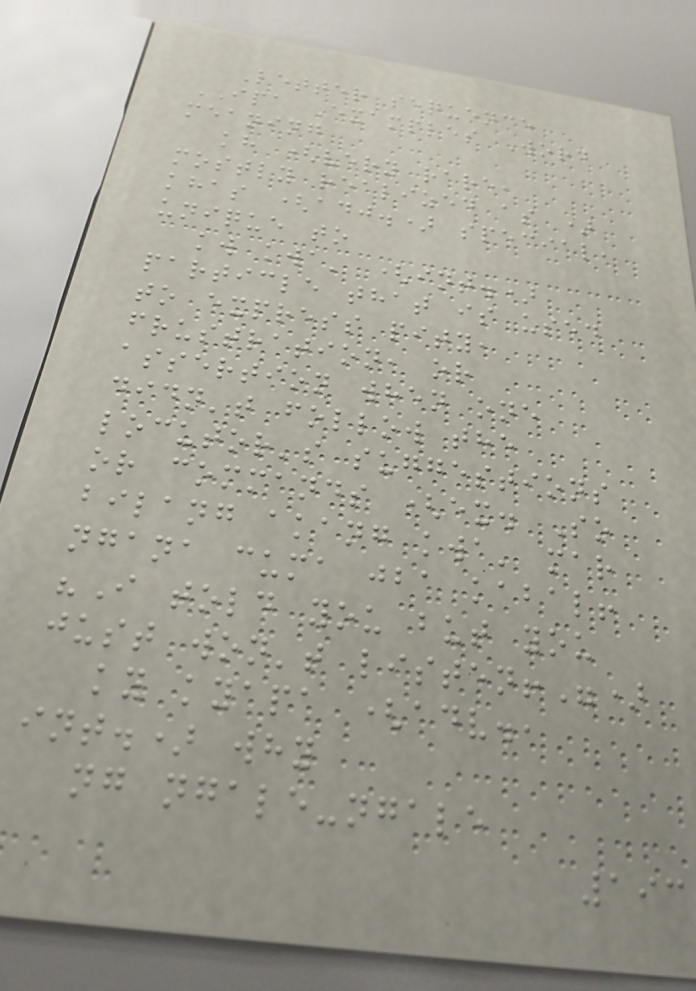Letter sequence
IPA Examples Word
meaning
kh (very rare,
mostly realized as )
khas (adj.) special,
unique to
kw kwa' (int.)
particle that is used
to express pity,
frustration, or
assertion when one
didn't follow the
locutor's suggestions
or commands (ex. So
bilang akang kwa' mar
ngana cuma jba kabal!
"I told you but you
just won't listen!")
ky kyapa (adv.,
int.) why
ng ngale-ngale
193
